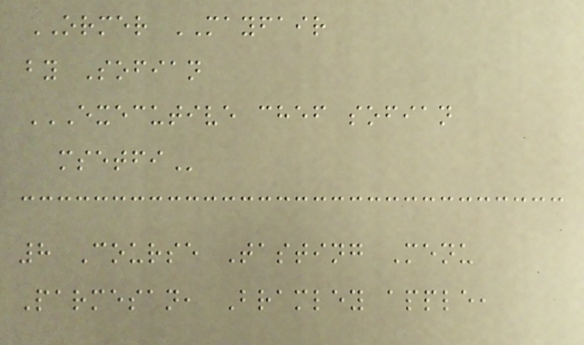ORMER MAYFAIR
by Sofian
EXECUTIVE CHEF SOFIAN
MSETFI
8 Course Tasting Menu
Parmesan, Bramley apple,
